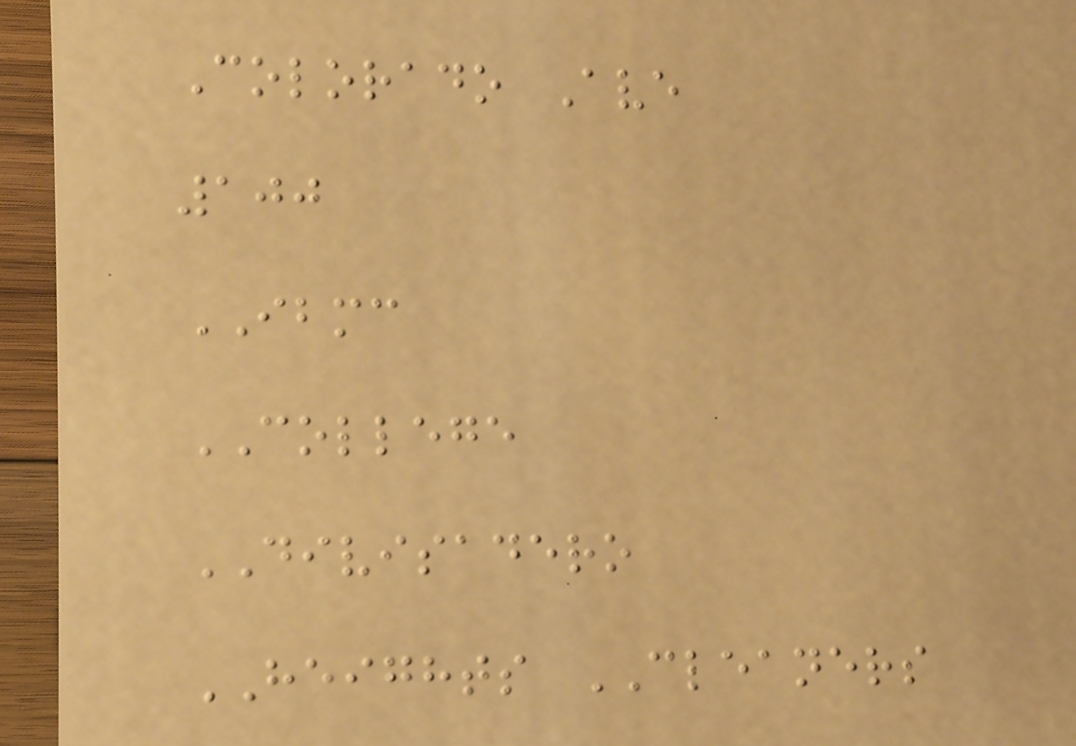Colorado Ave
100
IBMC
COLLEGE
DIVISADERO
HEIGHTS CLEANERS
